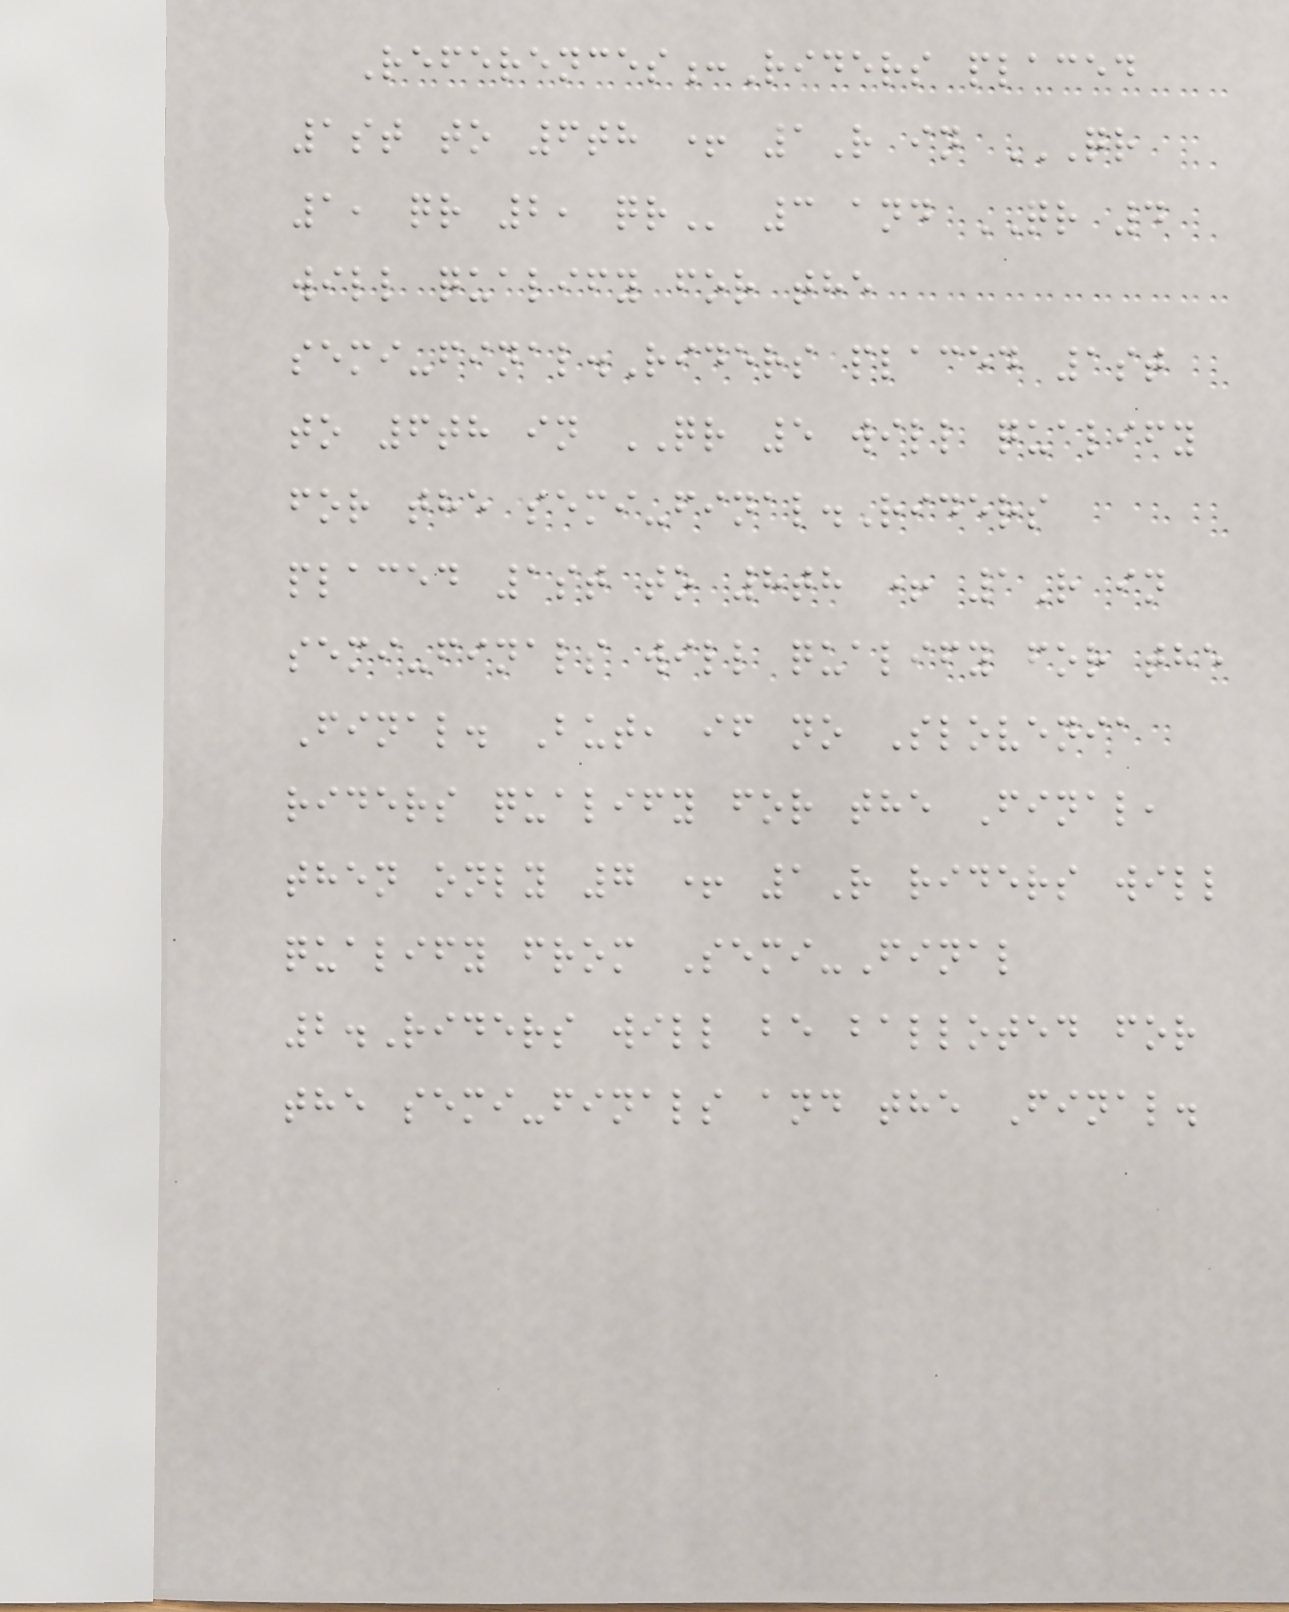References:Riders placed
1st to 6th + 1R in QR
1, QR 2, QR 3 and QR 4
will qualify for the
semi-final.Riders placed 1st
to 6th in QR 5 will qualify
for the semi-final.Riders
placed 1st to 8th + 1R in
semi-finals will qualify for the
Final. But, if no Slovenia
riders qualify for the Final,
then only 7 + 1R riders will
qualify from Semi-Final
2.Riders will be balloted for
the semi-finals and the Final.
